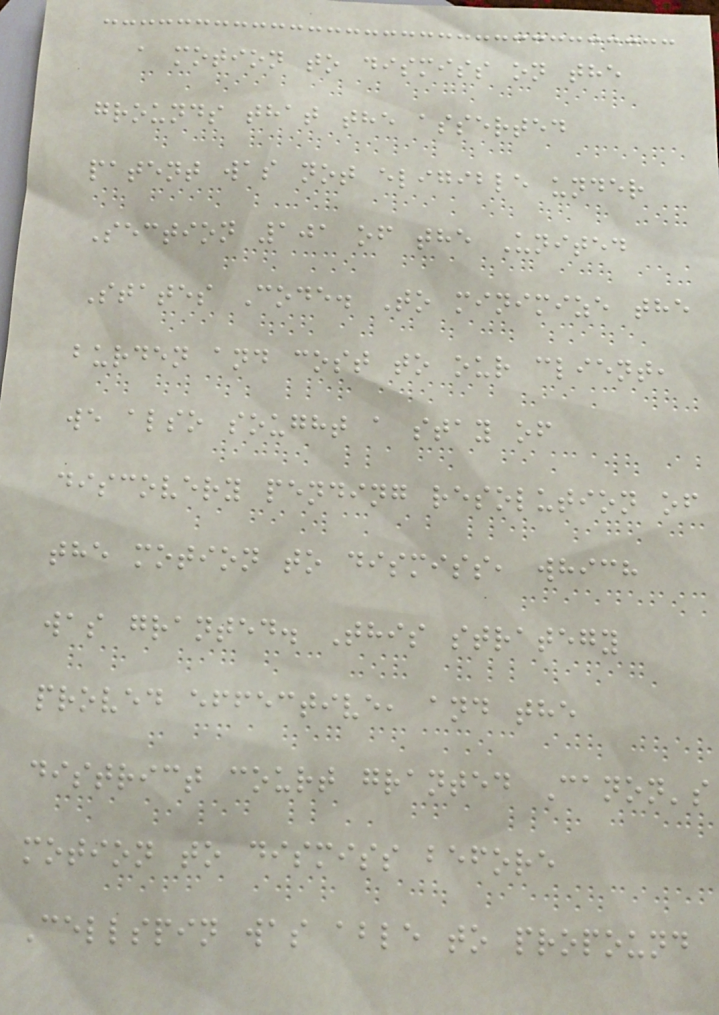a motion to dismiss on the
grounds that the asserted
patent was not eligible under
Section 101 of the United
States Code. To minimize the
burden and cost to our client,
we also sought a stay of
discovery pending resolution of
the motion to dismiss, which
was granted. This strategy
proved effective, and the
district court granted Canon's
motion to dismiss before
Cellspin was able to propound
